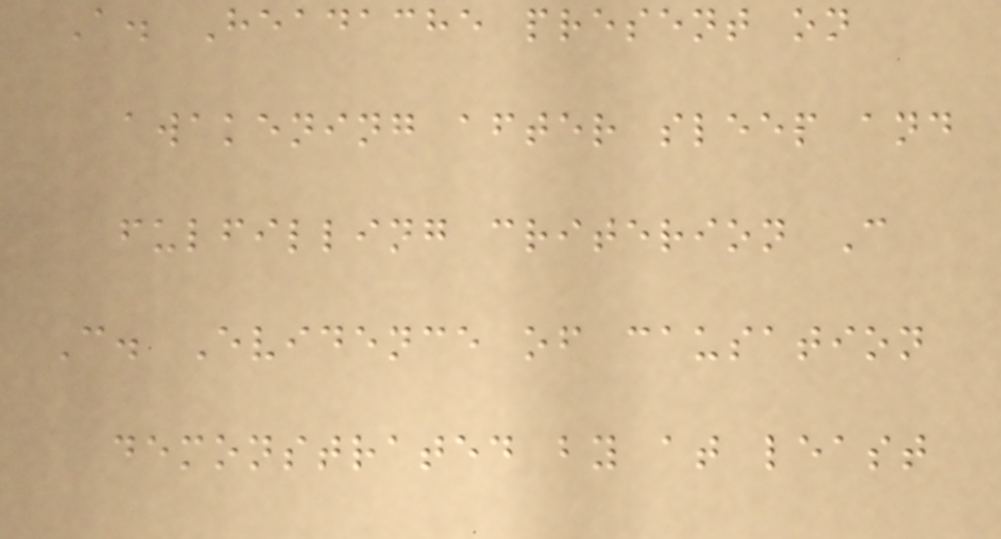A. Headache present on
awakening after sleep and
fulfilling criterion C
C. Evidence of causation
demonstrated by at least
